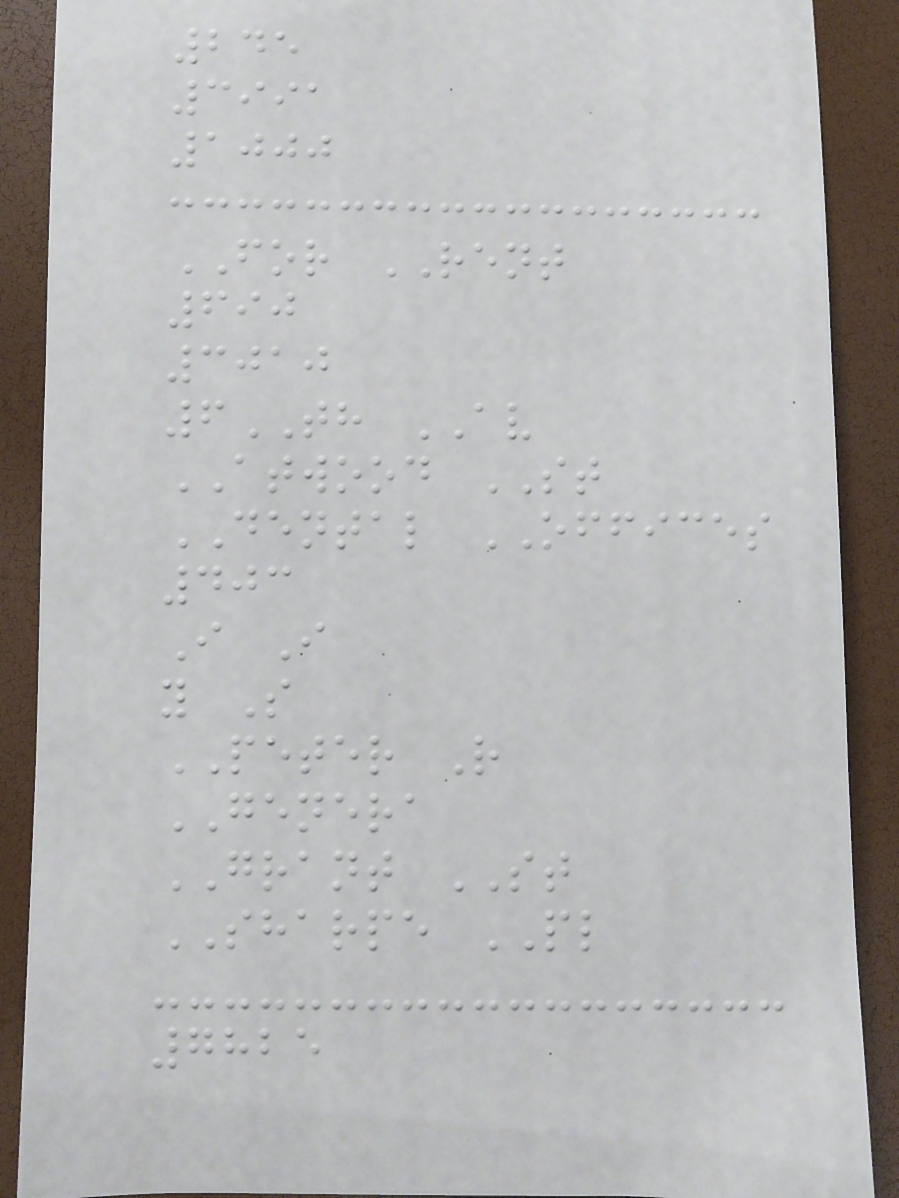245
3991
1000
FOR RENT
690
3010
6TH AV
ATWOOD ST
DENTAL OFFICES
403
I I
y S
PETER R
GENERA
GRANT ST
SHARPE PL
7825
